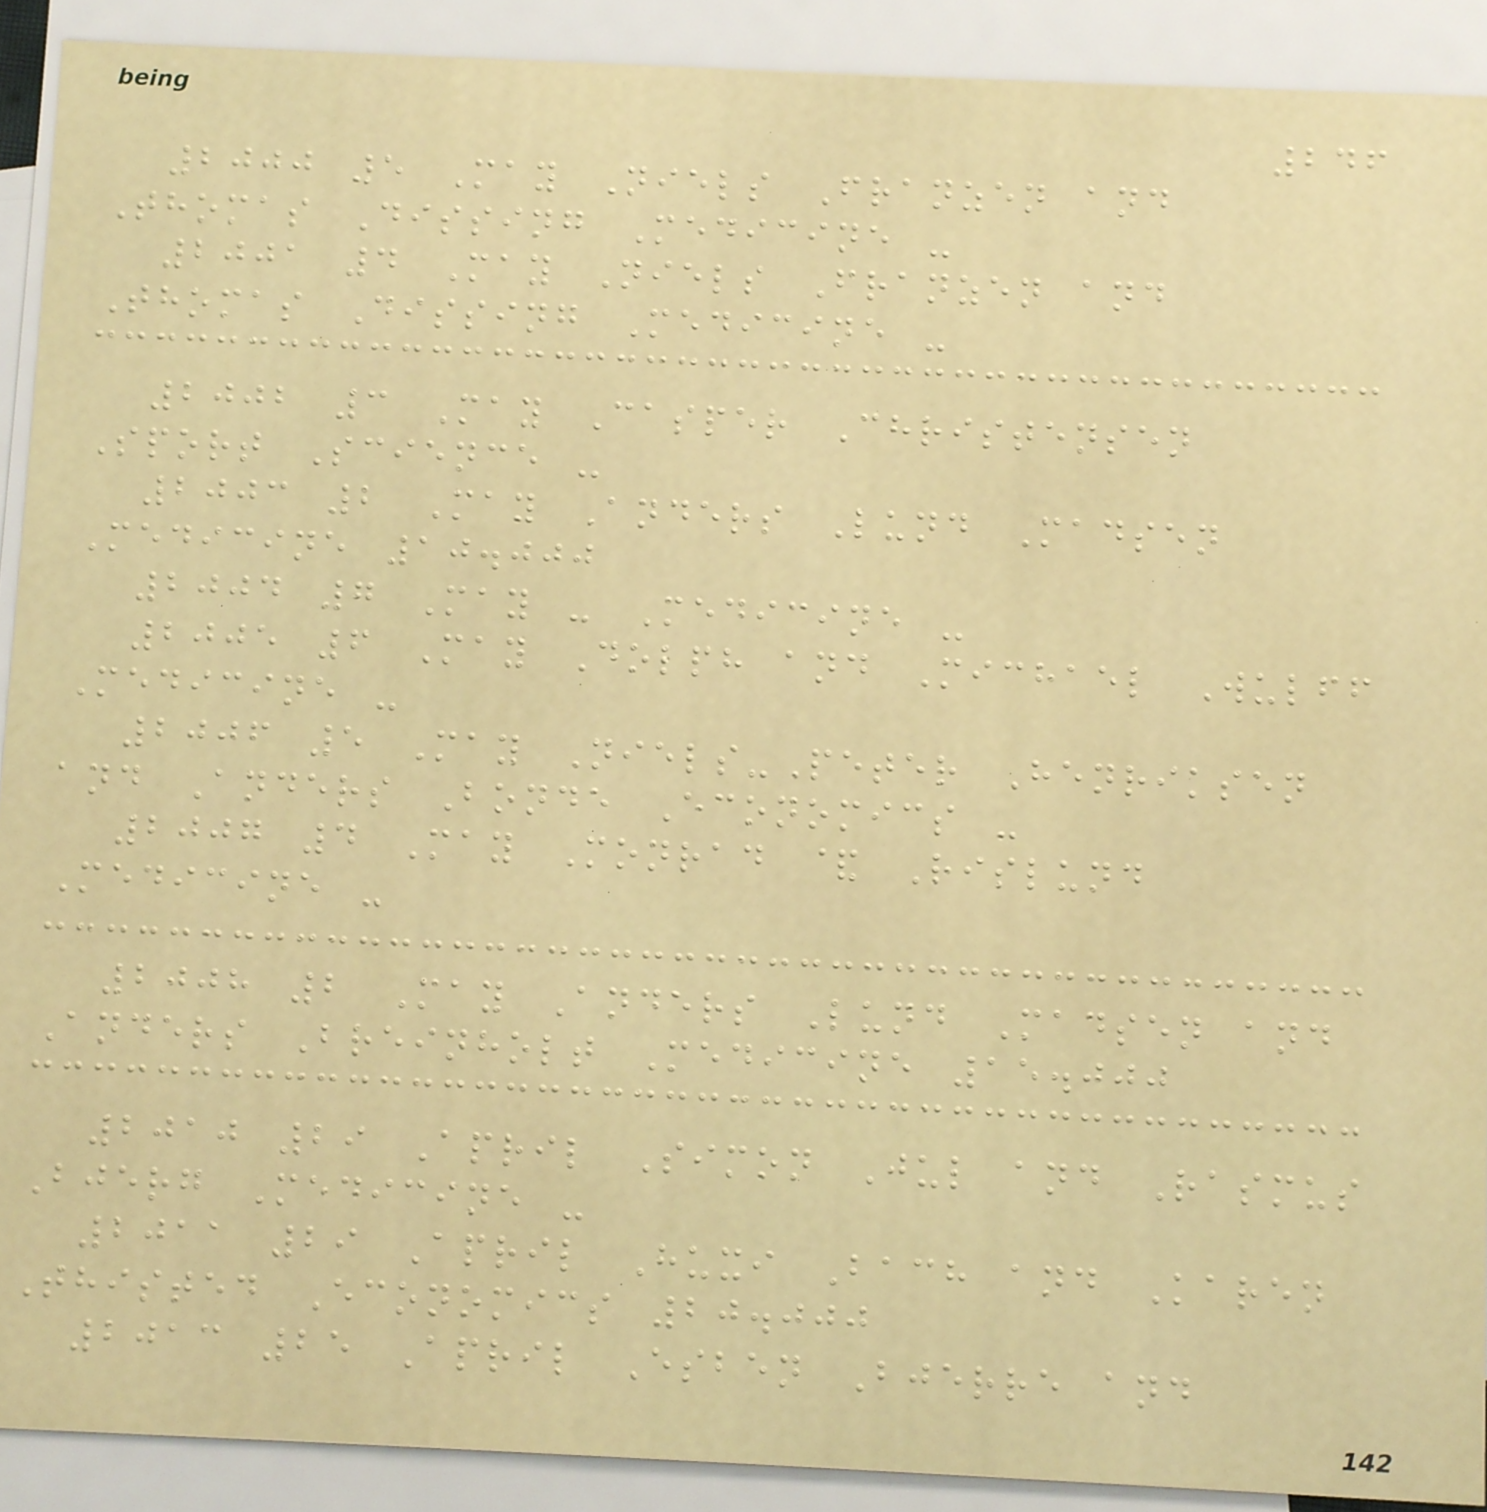246
2000 5 May Niels Franzen and
Thomas Dissing Medicine -
2001 4 May Niels Franzen and
Thomas Dissing Medicine -
2002 3 May Casper Christensen
Sport Science -
2003 2 May Anders Lund Madsen
Medicine 10.000
2004 7 May - Medicine -
2005 6 May Dolph and Michael Wulff
Medicine -
2006 5 May Niels-Peter Henriksen
and Anders Bonde Economics -
2007 4 May Monrad & Rislund
Medicine -
2008 2 May Anders Lund Madsen and
Anders Breinholt Medicine 15.000
2010 29 April Simon Jul and Rasmus
Bjerg Medicine -
2011 29 April Huxi Bach and Karen
Thisted Economics 20.000
2013 25 April Esben Bjerre and
